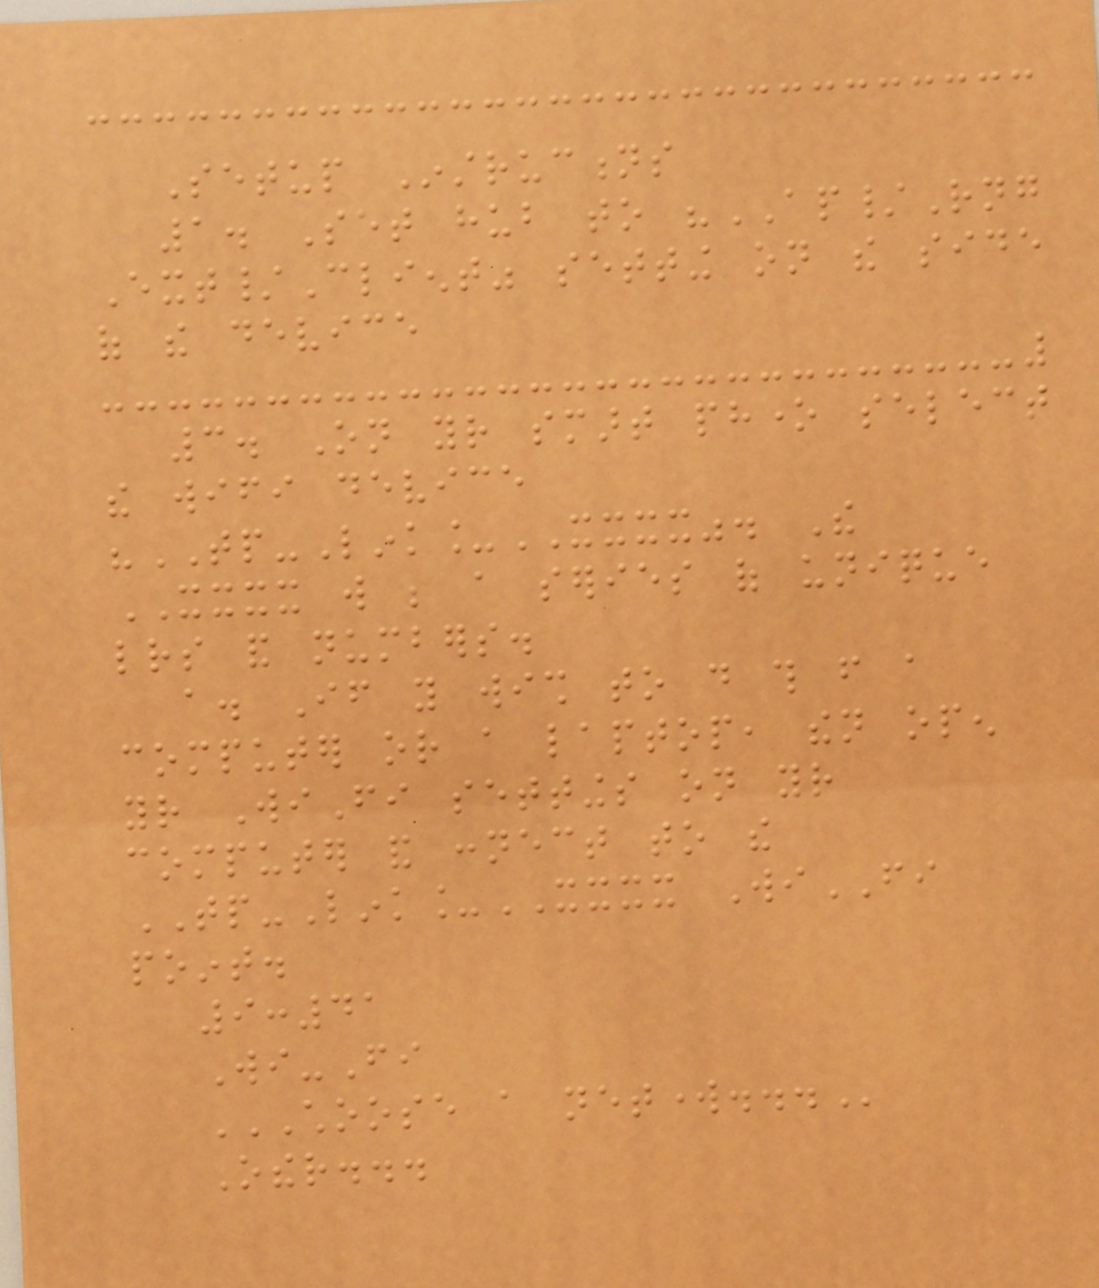Setup Instructions
1. Set hub to "AP/Rng
Ext/Client" setting on the side
of the device
3. On your smart phone select
the wifi device
"TP-Link_XXXX". The
XXXX will be a series of unique
letters and numbers.
a. If you wish to do this from a
computer or a laptop, then open
your WiFi settings on your
computer and connect to the
TP-Link_XXXX WiFI
point.
9:41
Wi-Fi
CHOOSE A NETWORK...
Other...
